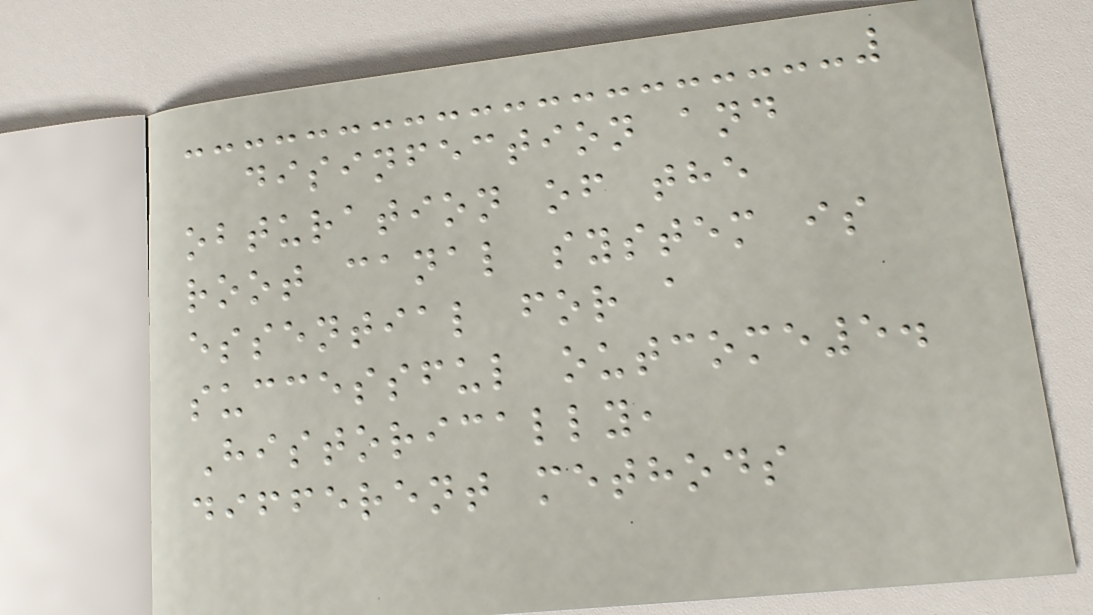disinfection and
obturation of the
root canal system is
essential for a
successful outcome5.
Historically,
different methods
